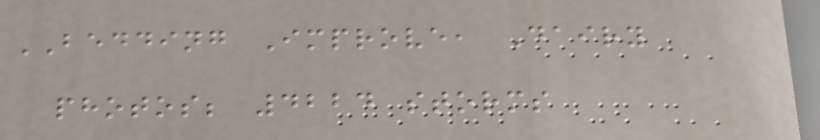BEDDING Improve, Dairy
photos; 4224 storms
